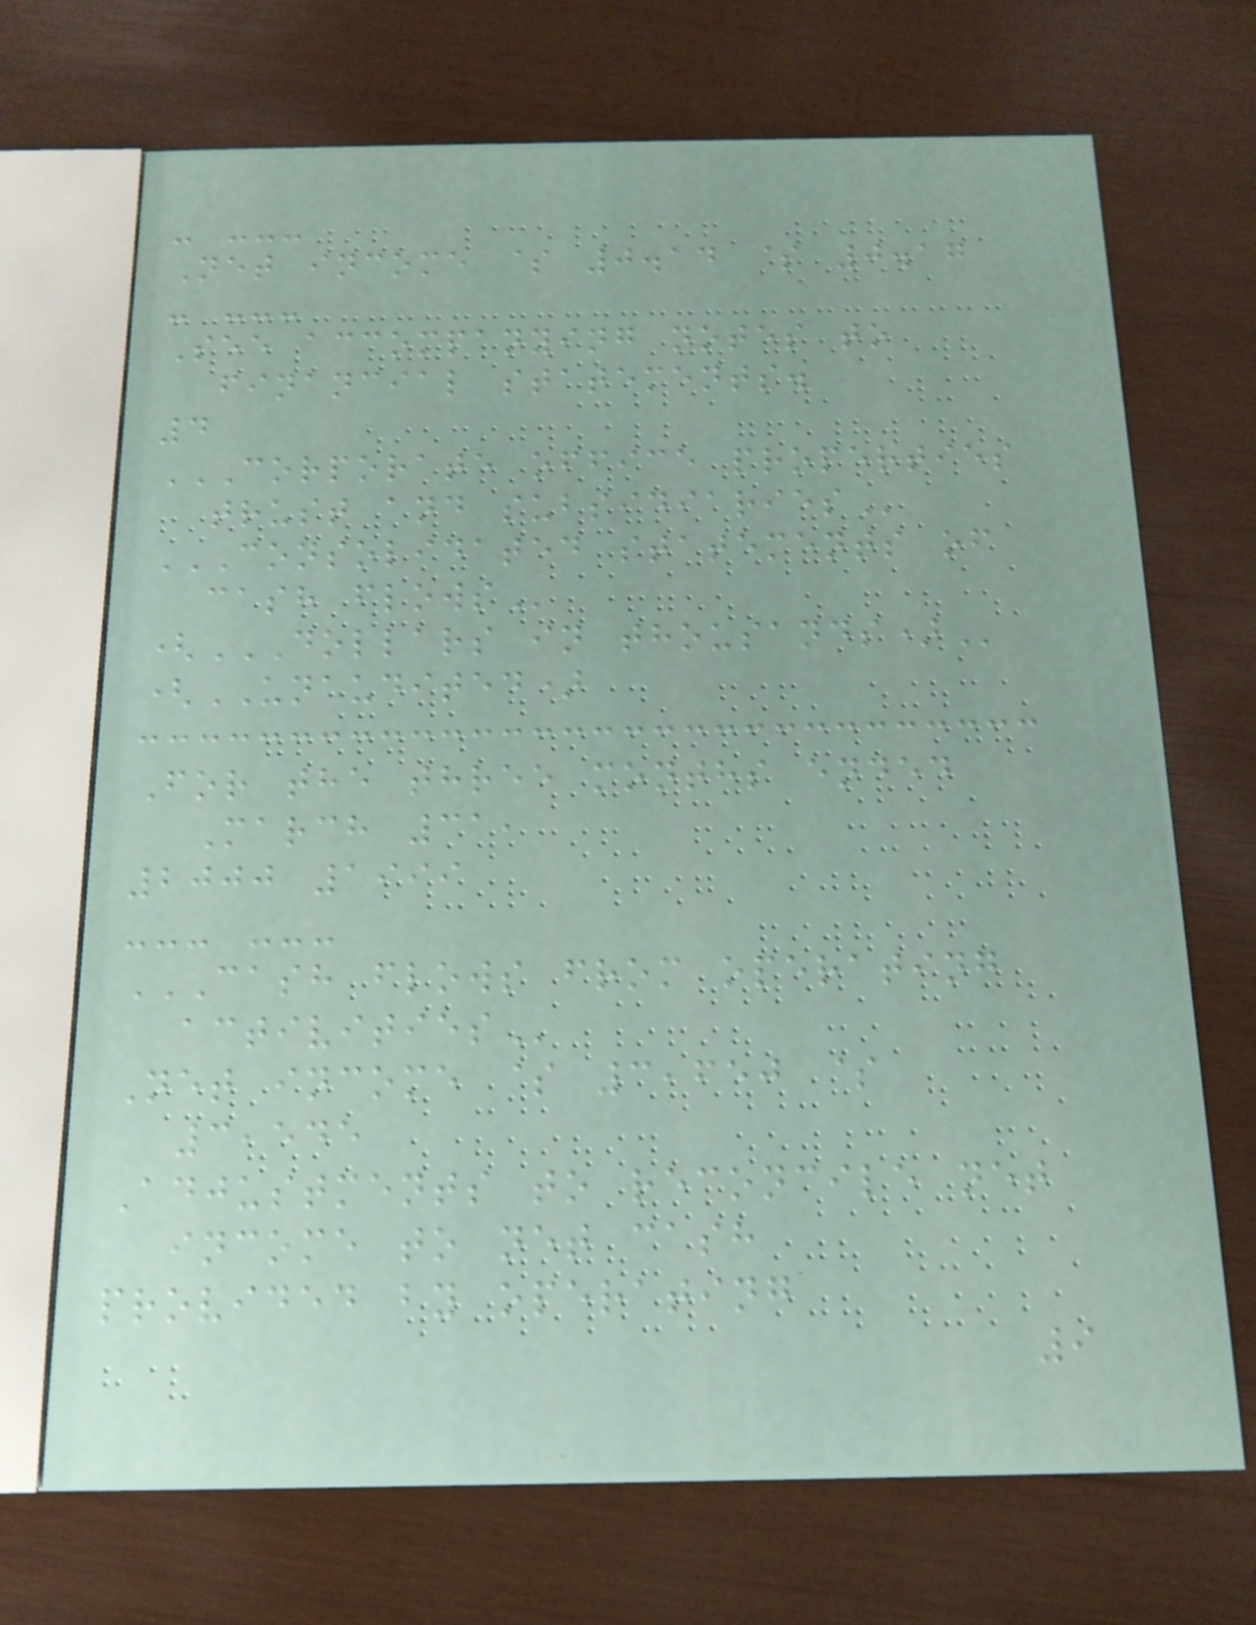- ---
Net income $ 0.14 $ 0.17
- ---
See accompanying notes to
financial statements.
4
CORPORATE OFFICE PROPERTIES
TRUST AND SUBSIDIARIES
CONSOLIDATED STATEMENTS OF
CASH FLOWS
(DOLLARS IN THOUSANDS)
(UNAUDITED)
For the three months ended
March 31,
2000 1999
--- ---
CASH FLOWS FROM OPERATING
ACTIVITIES
Net income $ 3,650 $
3,545
Adjustments to reconcile net
income to net cash
provided by operating
9
